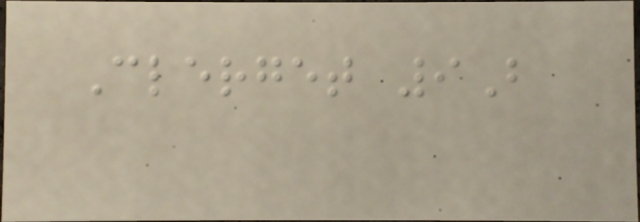Clerget 9B
